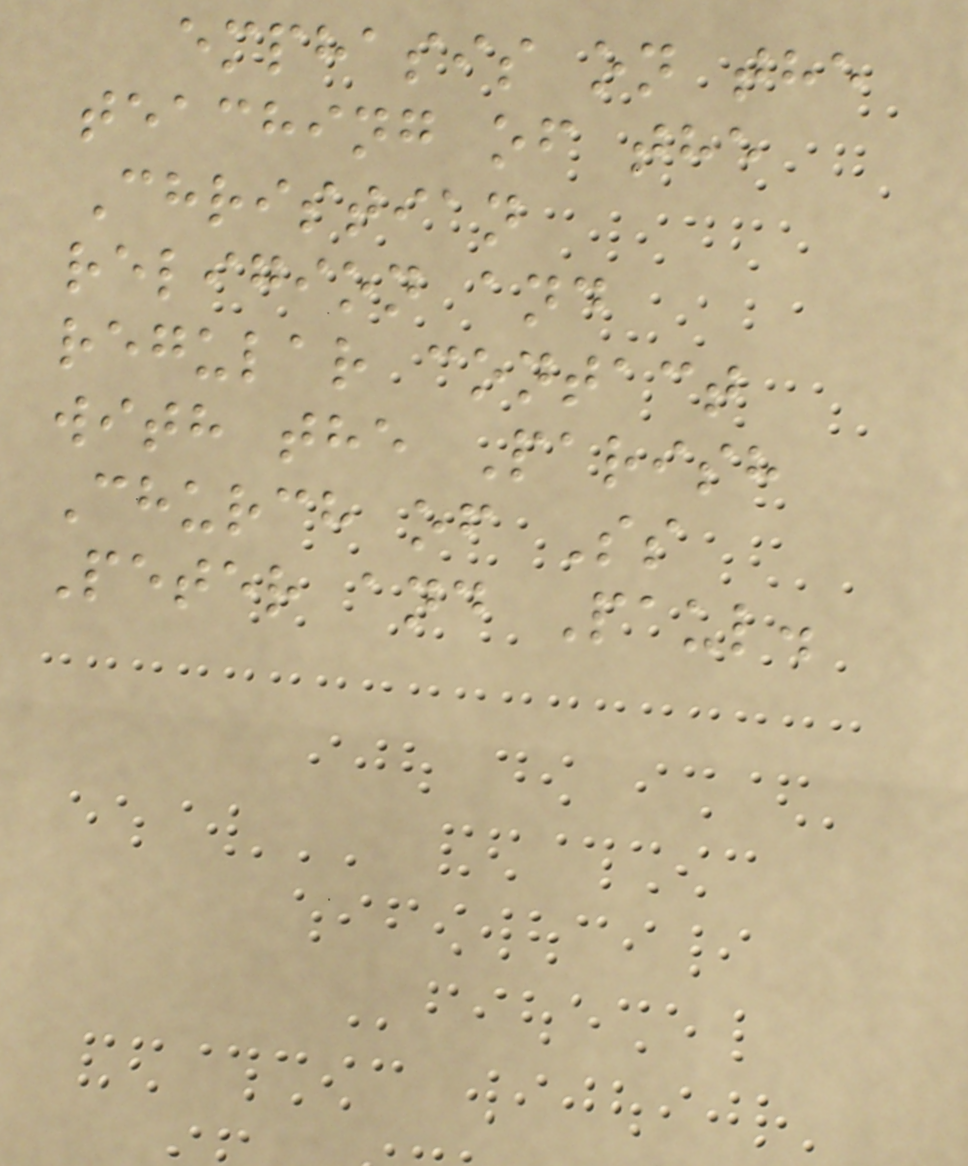emphasis on the
teaching of the
Christian
religion and
regular contact
with the Parish
Church of Ss
Peter and Paul.
